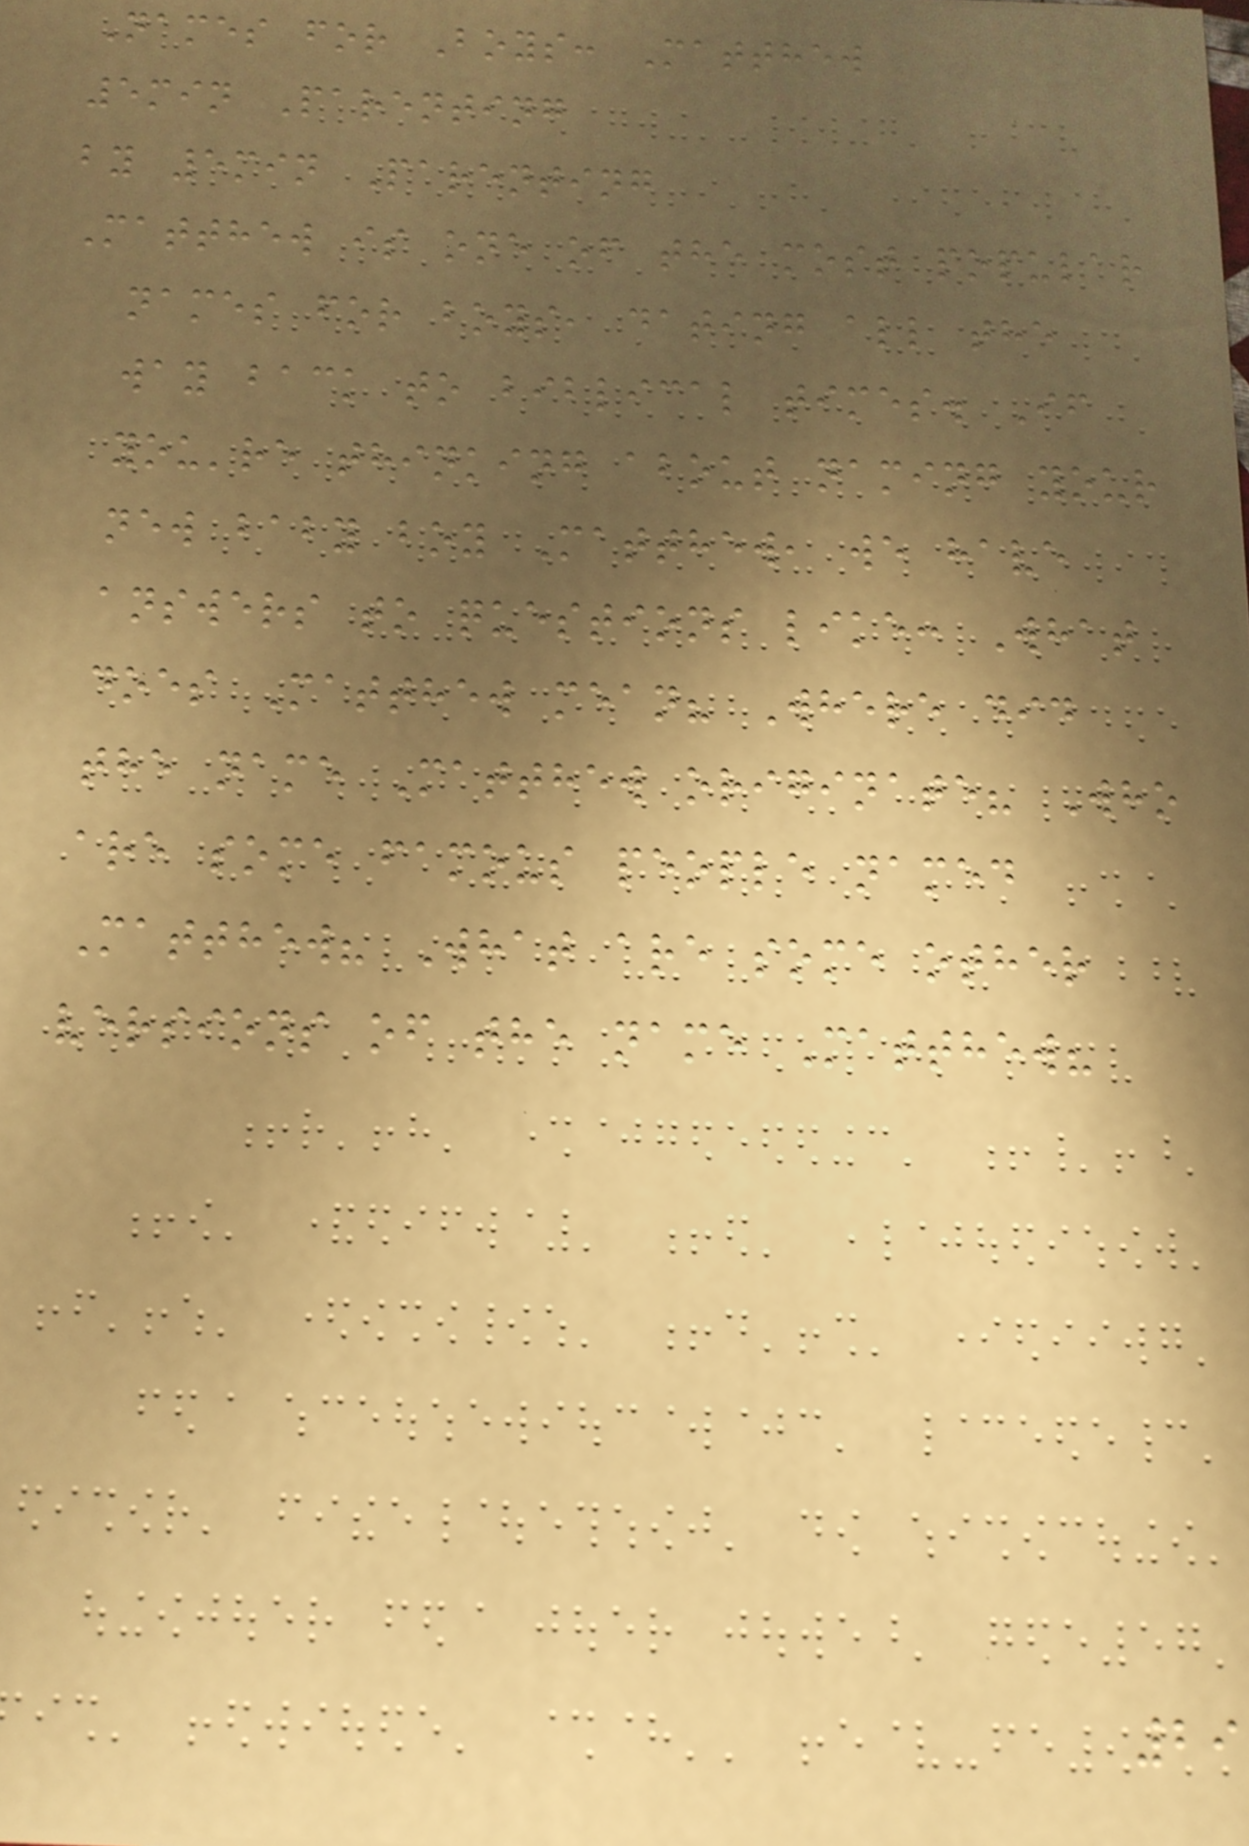Names for Boys: Matthew
5min Parenting
by 5min Parenting
Matthew is one of the most popular
names for boys, dating all the
way back to biblical times. If
you're thinking about naming your
new baby boy Matthew, we have
answers to questions like: What
does Matthew mean? Where did
the name Matthew originate? Who
are some famous people named
Matthew? What are some other
versions of the name Matthew?
29
